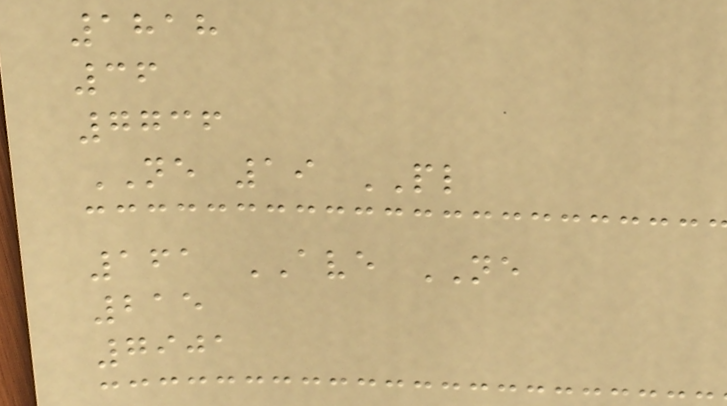1818
36
7736
NE 19 PL
161 AVE NE
215
7901
